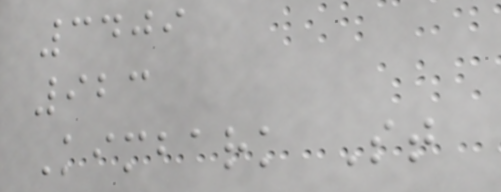3409
923
Kimbark St
